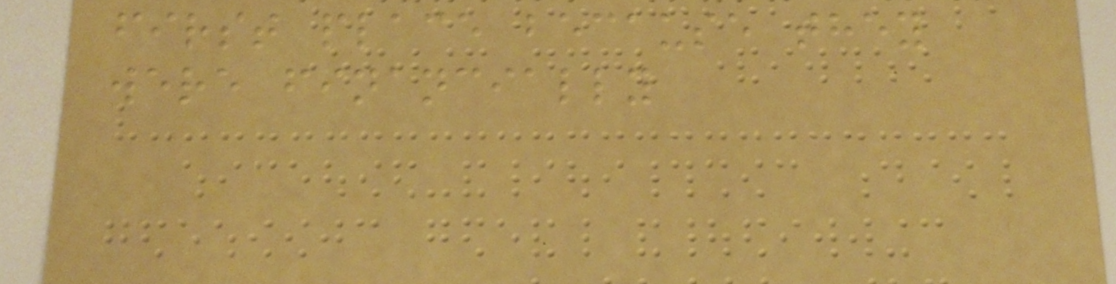first place because they
were financially
